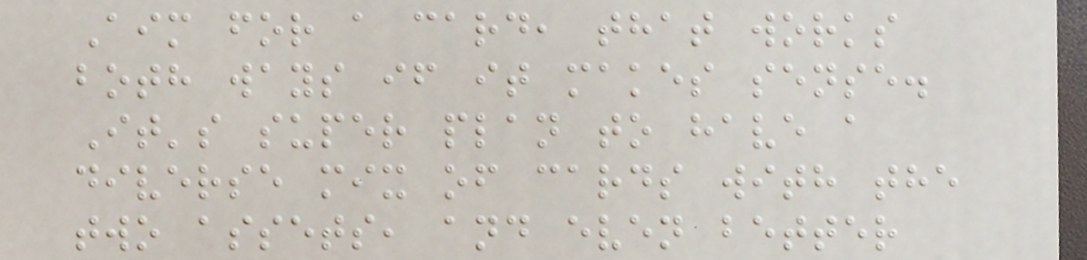Aim for a card, that works
both ways if it makes sense.
It's super plan to have a
diverse mix of cards with the
two assets, and even better
